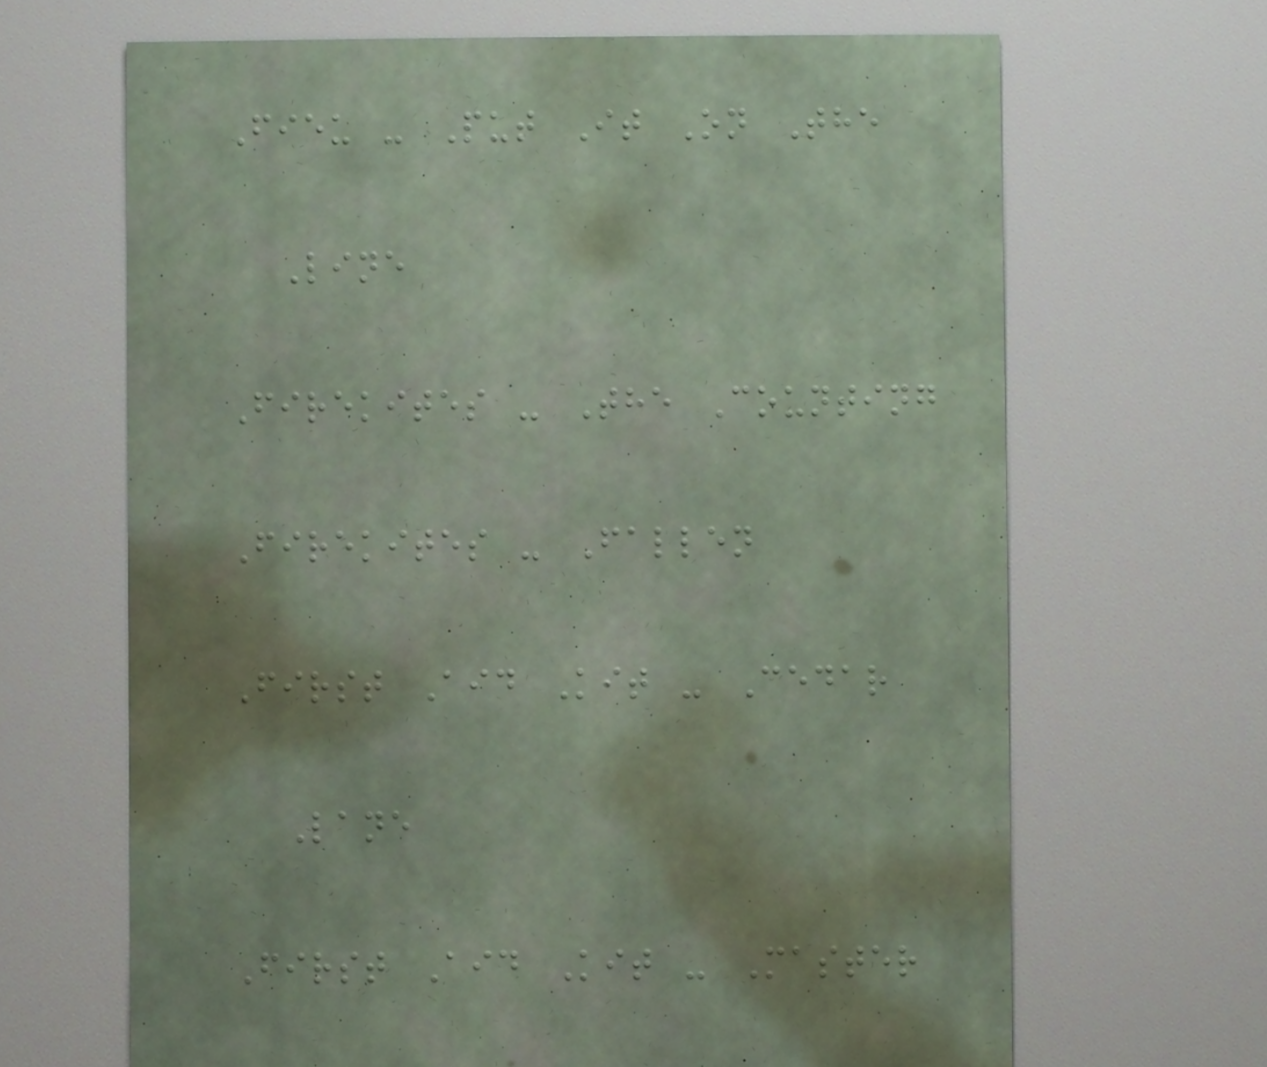Fieu - Put It On The
Line
Firekites - The Counting
Firekites - Fallen
First Aid Kit - Cedar
Lane
First Aid Kit - Master
